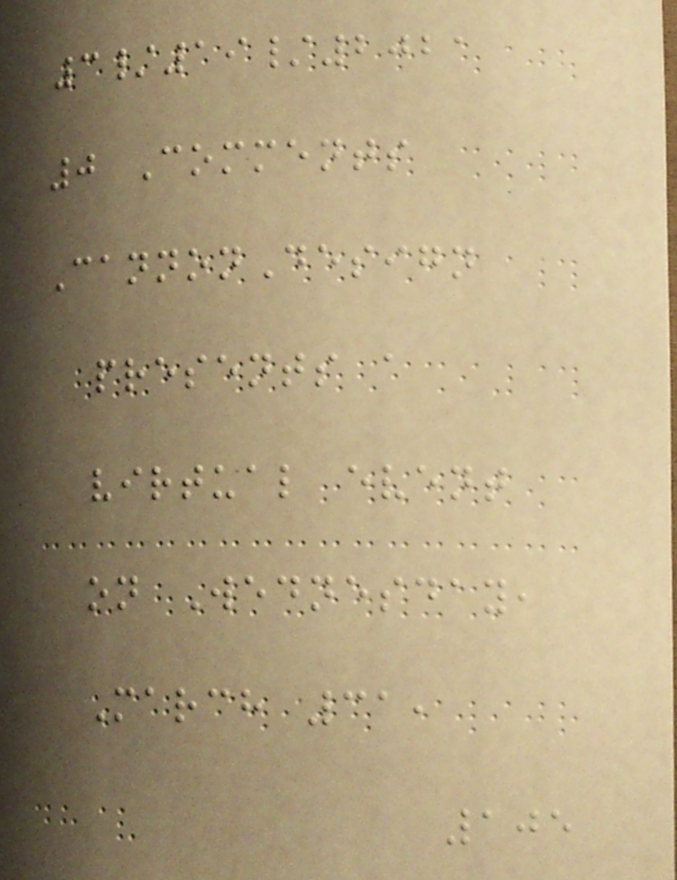3/19/2021
0 Comments
CannonDesign
presents a
virtual event
on Wednesday,
March 31,
105
